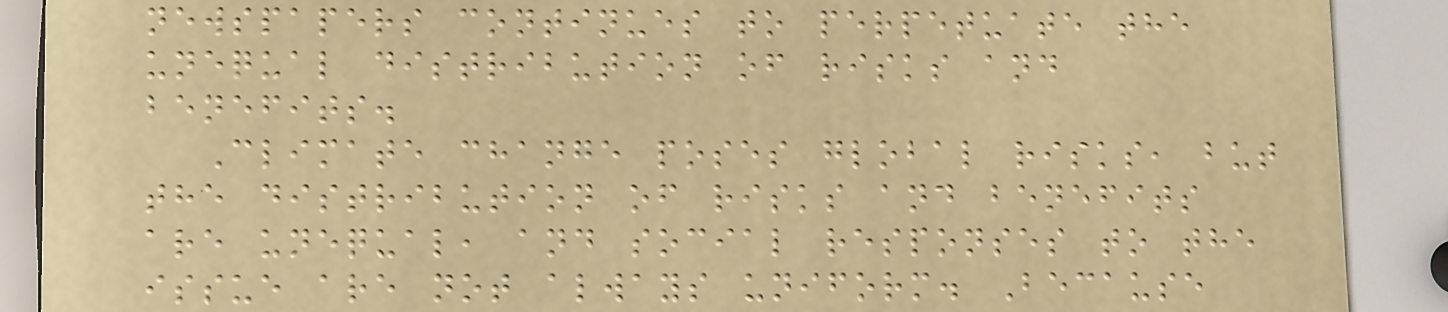newspapers continues to perpetuate the
unequal distribution of risks and
benefits.
Climate change poses global risks, but
the distribution of risks and benefits
are unequal, and social responses to the
issue are not always uniform. Because
